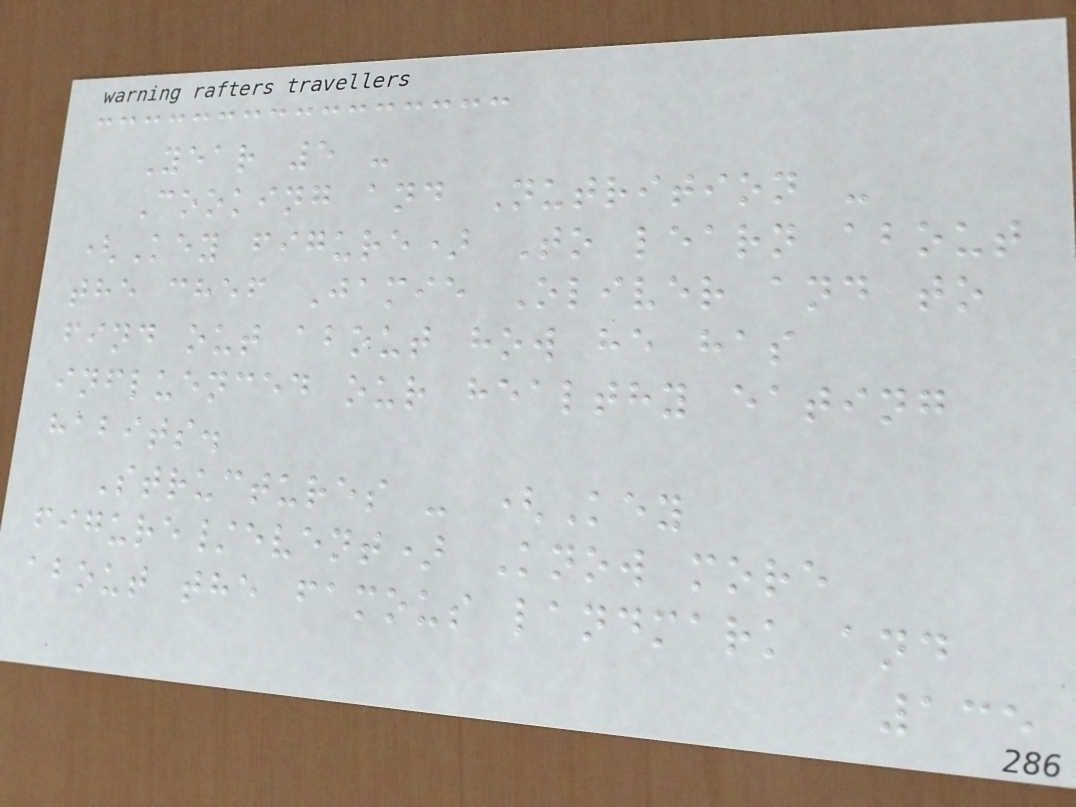Year 5 -
Cooking and Nutrition -
(Key figure) To learn about
the chef Jamie Oliver and to
find out about how he has
influenced our healthy eating
habits.
Structures - (Key
figure/event) Know more
about the famous landmark and
135
